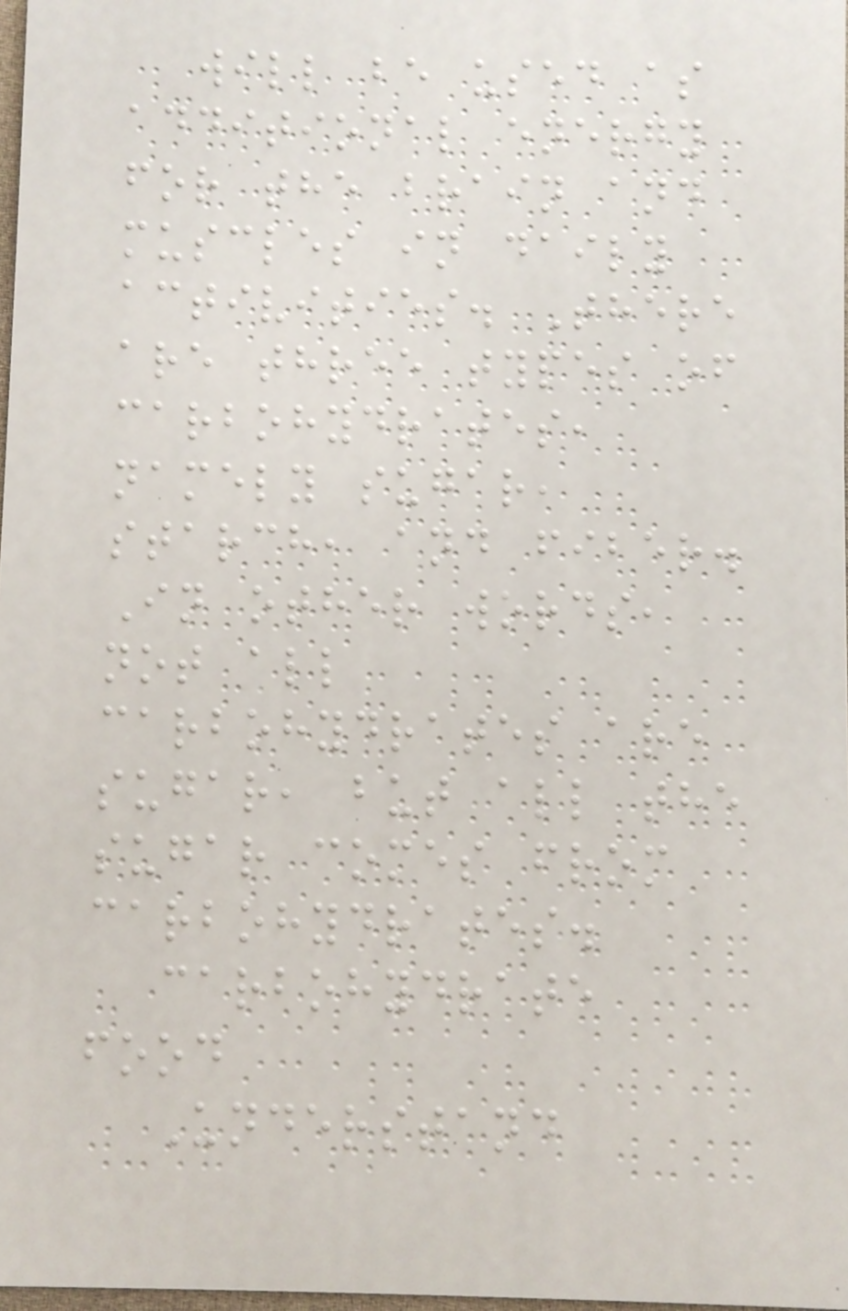will be used as
additional energy
for the brain and
muscles in daily
activities. There
are three types of
carbohydrates,
namely sugar,
starch, and fiber.
In other words,
not all
carbohydrates are
sugar, but all the
sugar comes from
carbohydrates.
carbohydrate
food
Understand
